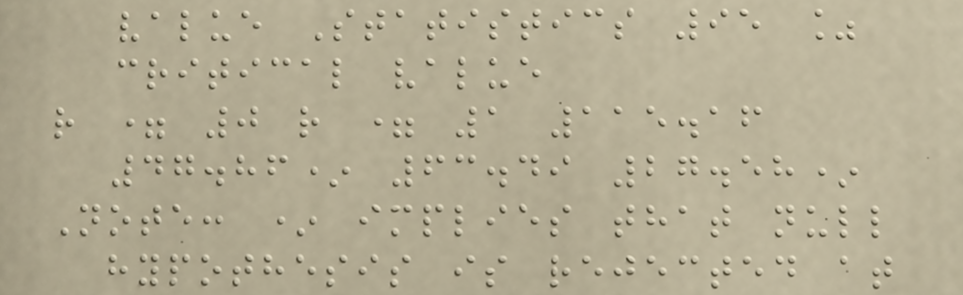value Statistics 95 %
critical value
r = 0 r = 1 115.16
47.86* 63.49 27.58*
Note: * implies that null
hypothesis is rejected at
